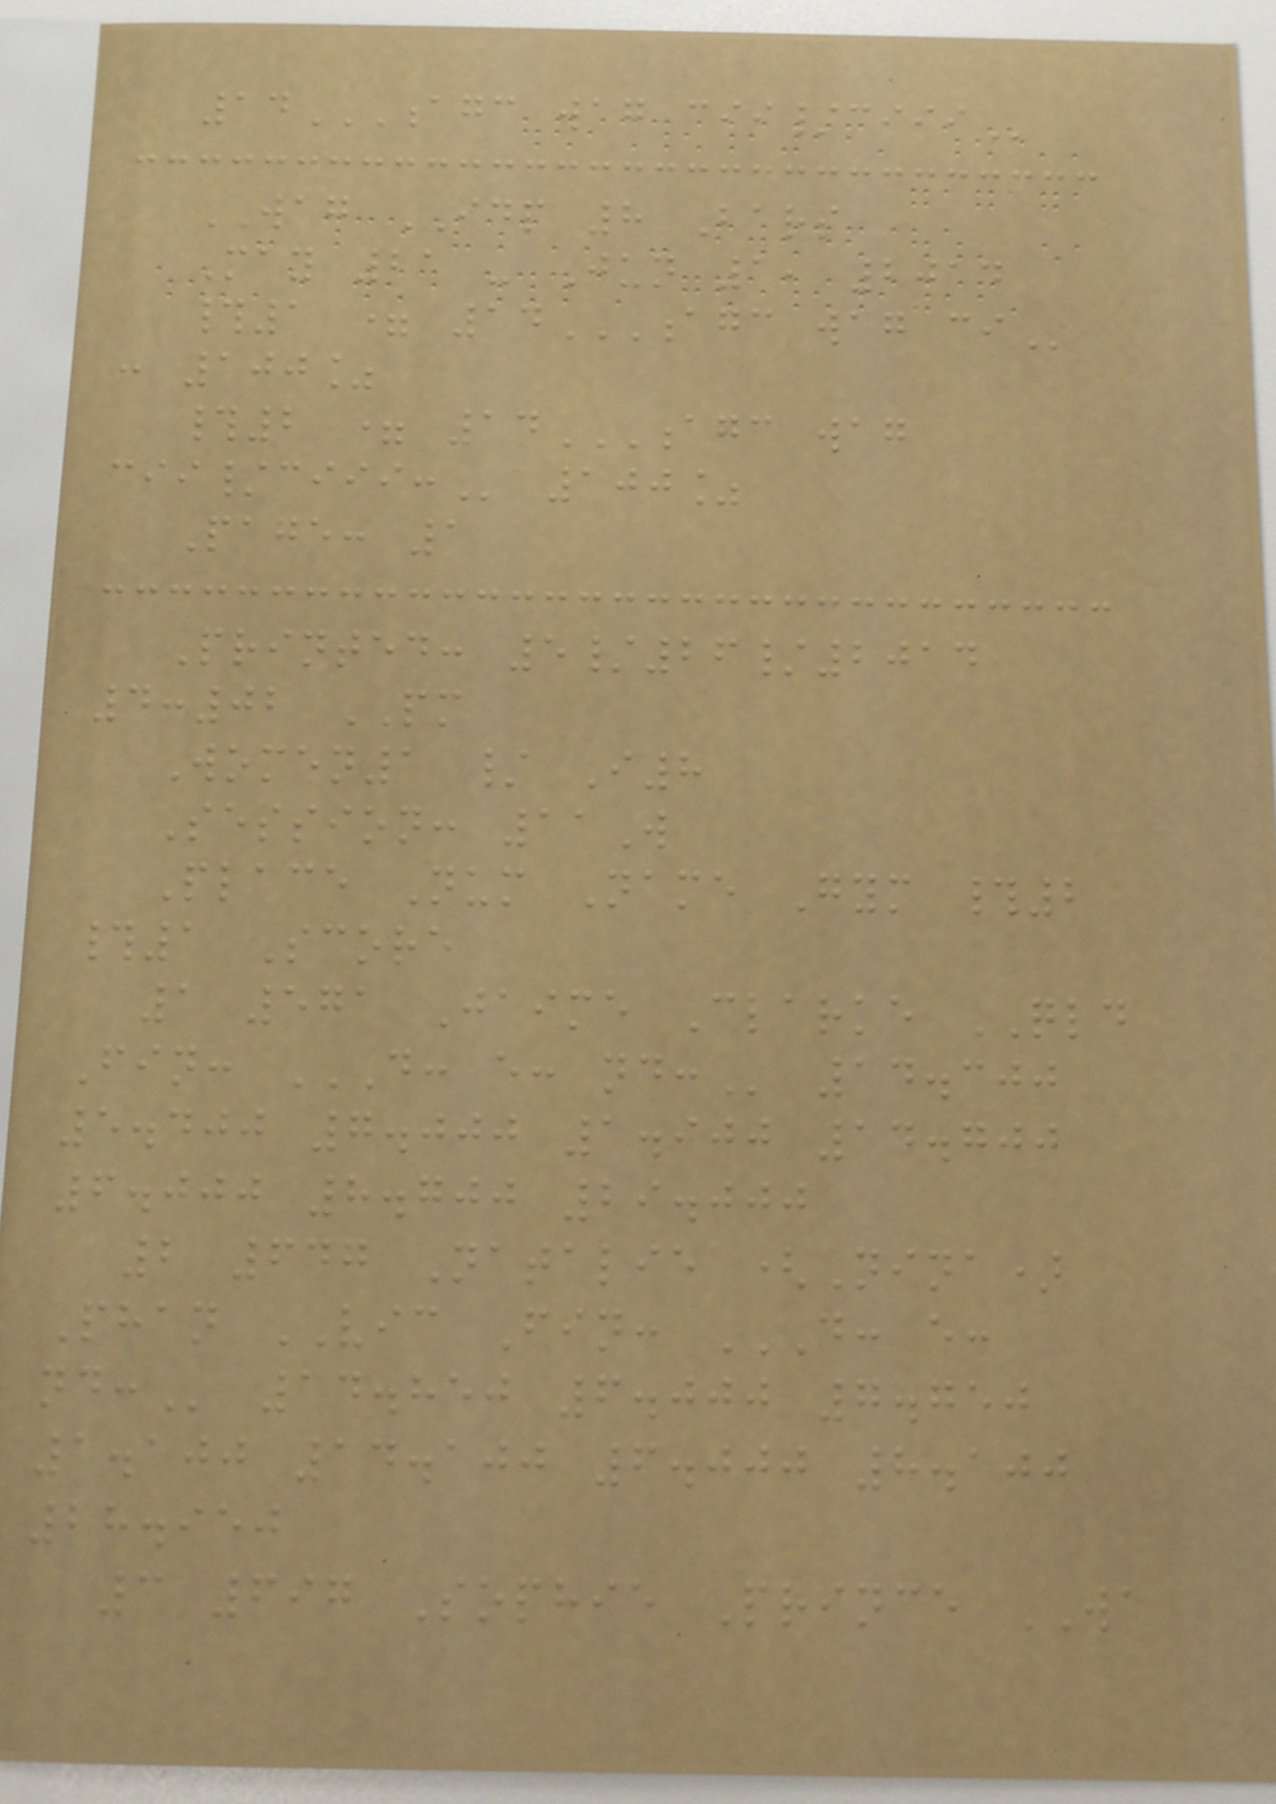14AGC WAG CII/CIII
WAG IDP 8 Bars
May 21 - Jun 1, 2014
#1 = 14AGC WAG CI
: 100%
#2 = 14AGC WAG
CII/CIII: 100%
Page: 1
Printed: 5/26/2014
4:02 PM
Women1 / I8
Session: 11W
Place Num Name Gym #2
#1 Score
1 571 Jaime Clarke QLD
Fin: D: E: ND: 14.300
5.400 7.000 1.900 14.700
6.000 8.700 29.000
2 647 Natalie (Nina)
Phan VIC Fin: D: E:
ND: 14.850 6.000 7.750
1.100 14.100 6.000 8.100
28.950
3 697 Sophie Prince WA
